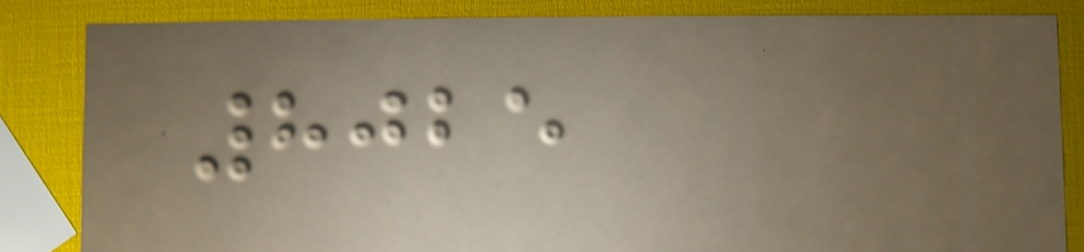8025
